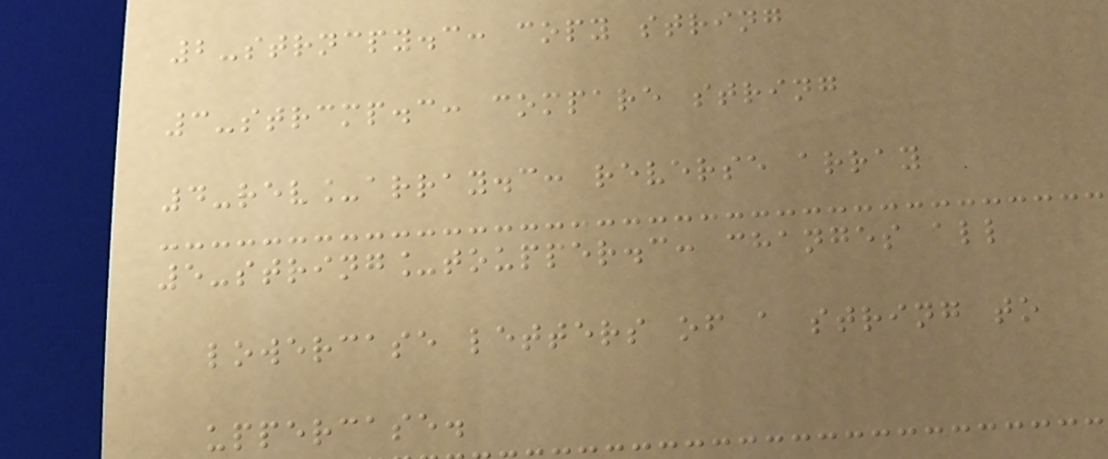2-strncpy.c: copy string
3-strcmp.c: compare string
4-rev_array.c: reverse array
5-string_toupper.c: changes all
lowercase letters of a string to
uppercase.
